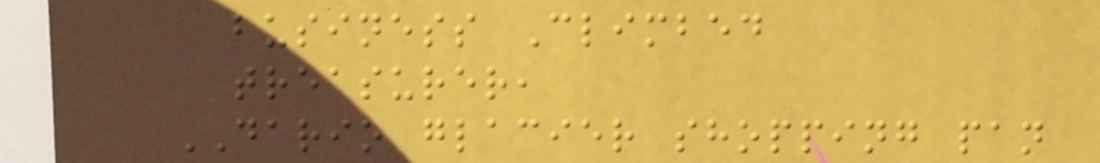business Climbed
treasurer,
DARIO glacier shopping pan
